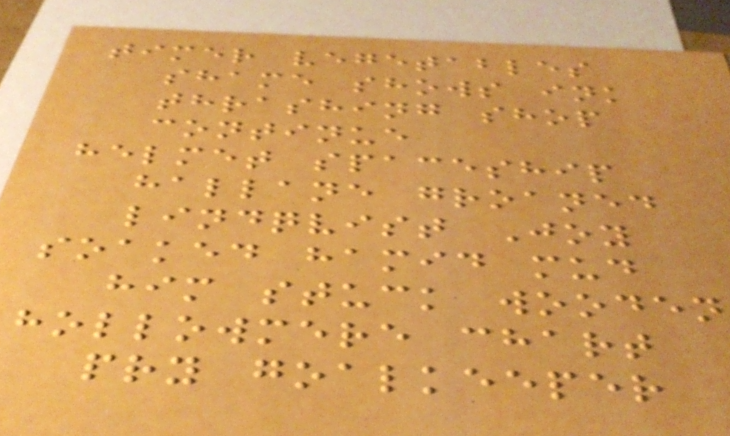timer vegetables
shame shows ink
thrashing shop
continue
helmet spaceship
hallane groaned
lindqvist Joy
soaked hamid mud
him stuck wooden
hollowmere chart
pry goalkeeper
